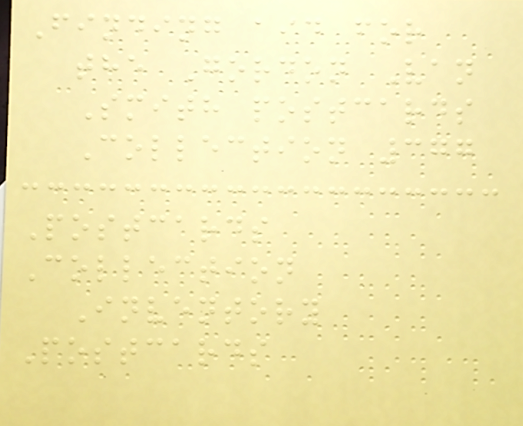Finding aid for
the Gordon Van
Smith postcards
Collection 377
Postcards
Collection
Inventory
Postcards
